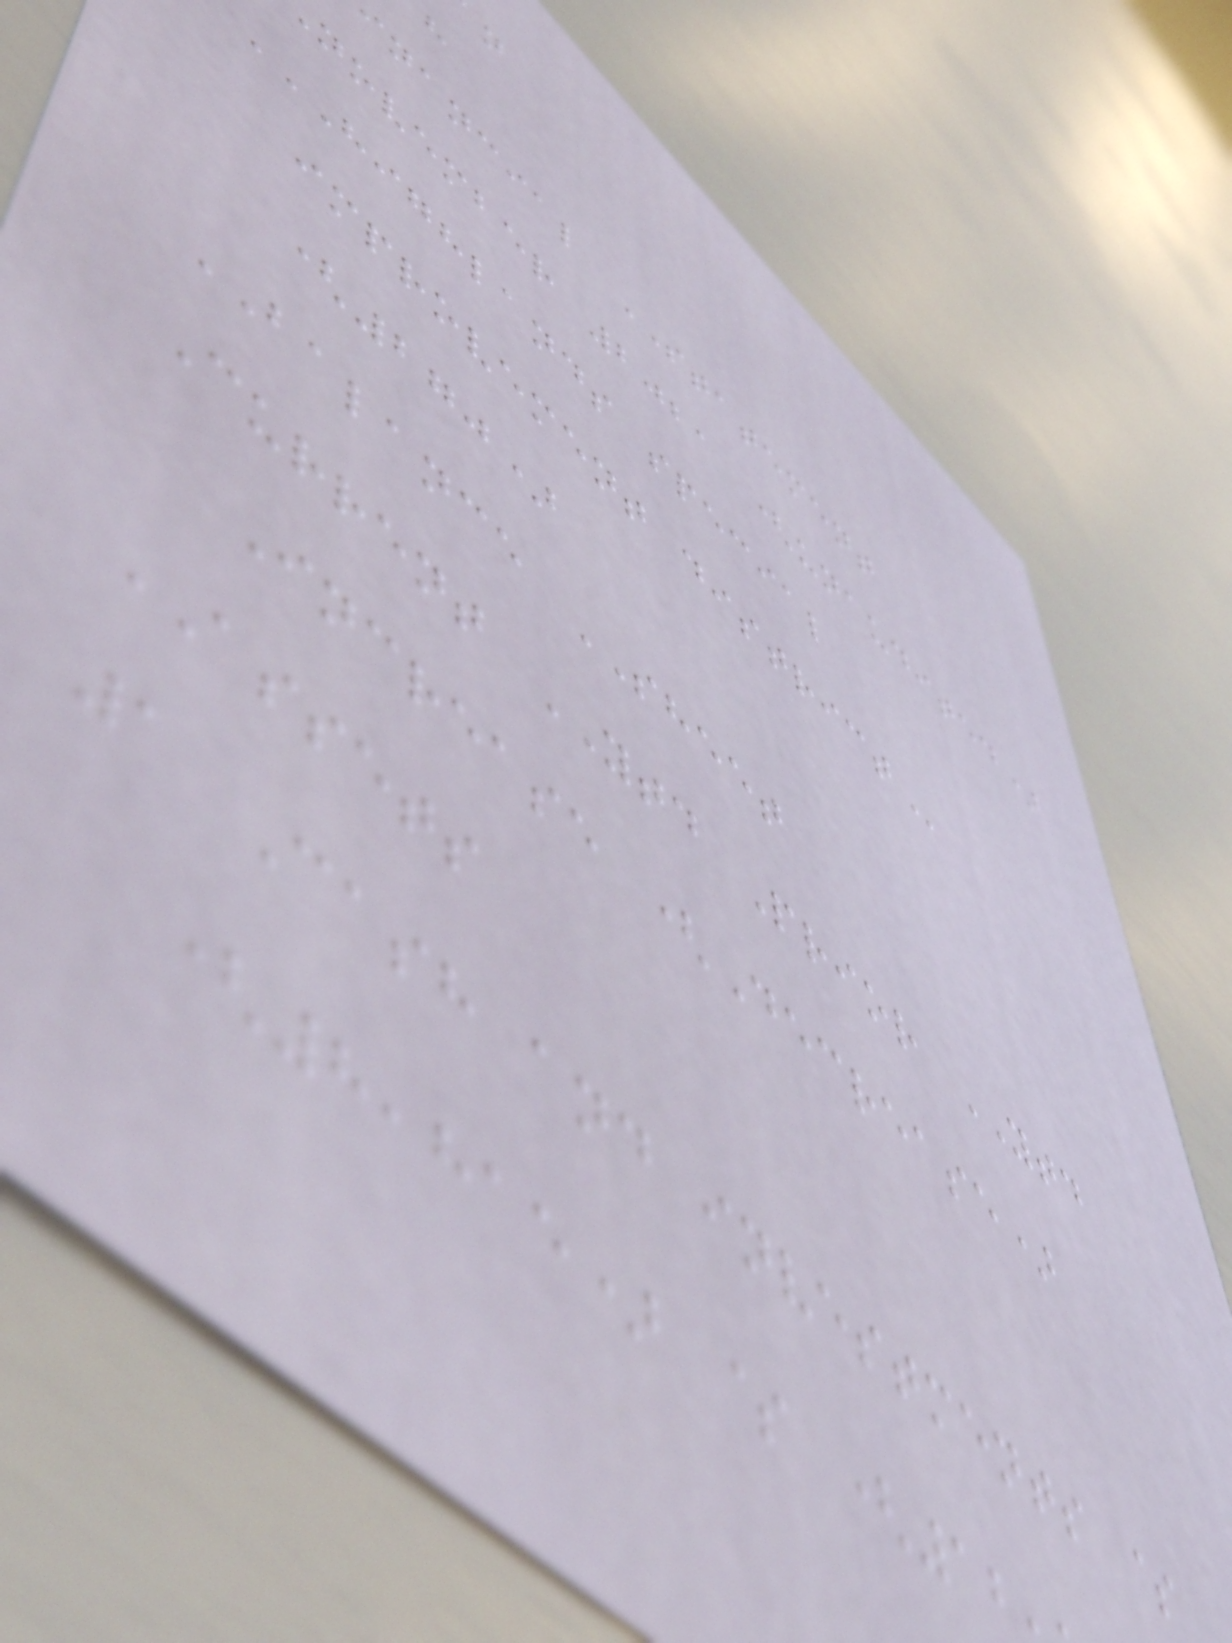nancial STATEMENT
november 2021 (unaudited)
HIGHLANDS SPECIAL
improvement
(270)
BALANCE SHEET
Current YTD Prior YTD
Increase (Decrease)
ASSETS
1 Cash and investments $
(8,815) $ (12
